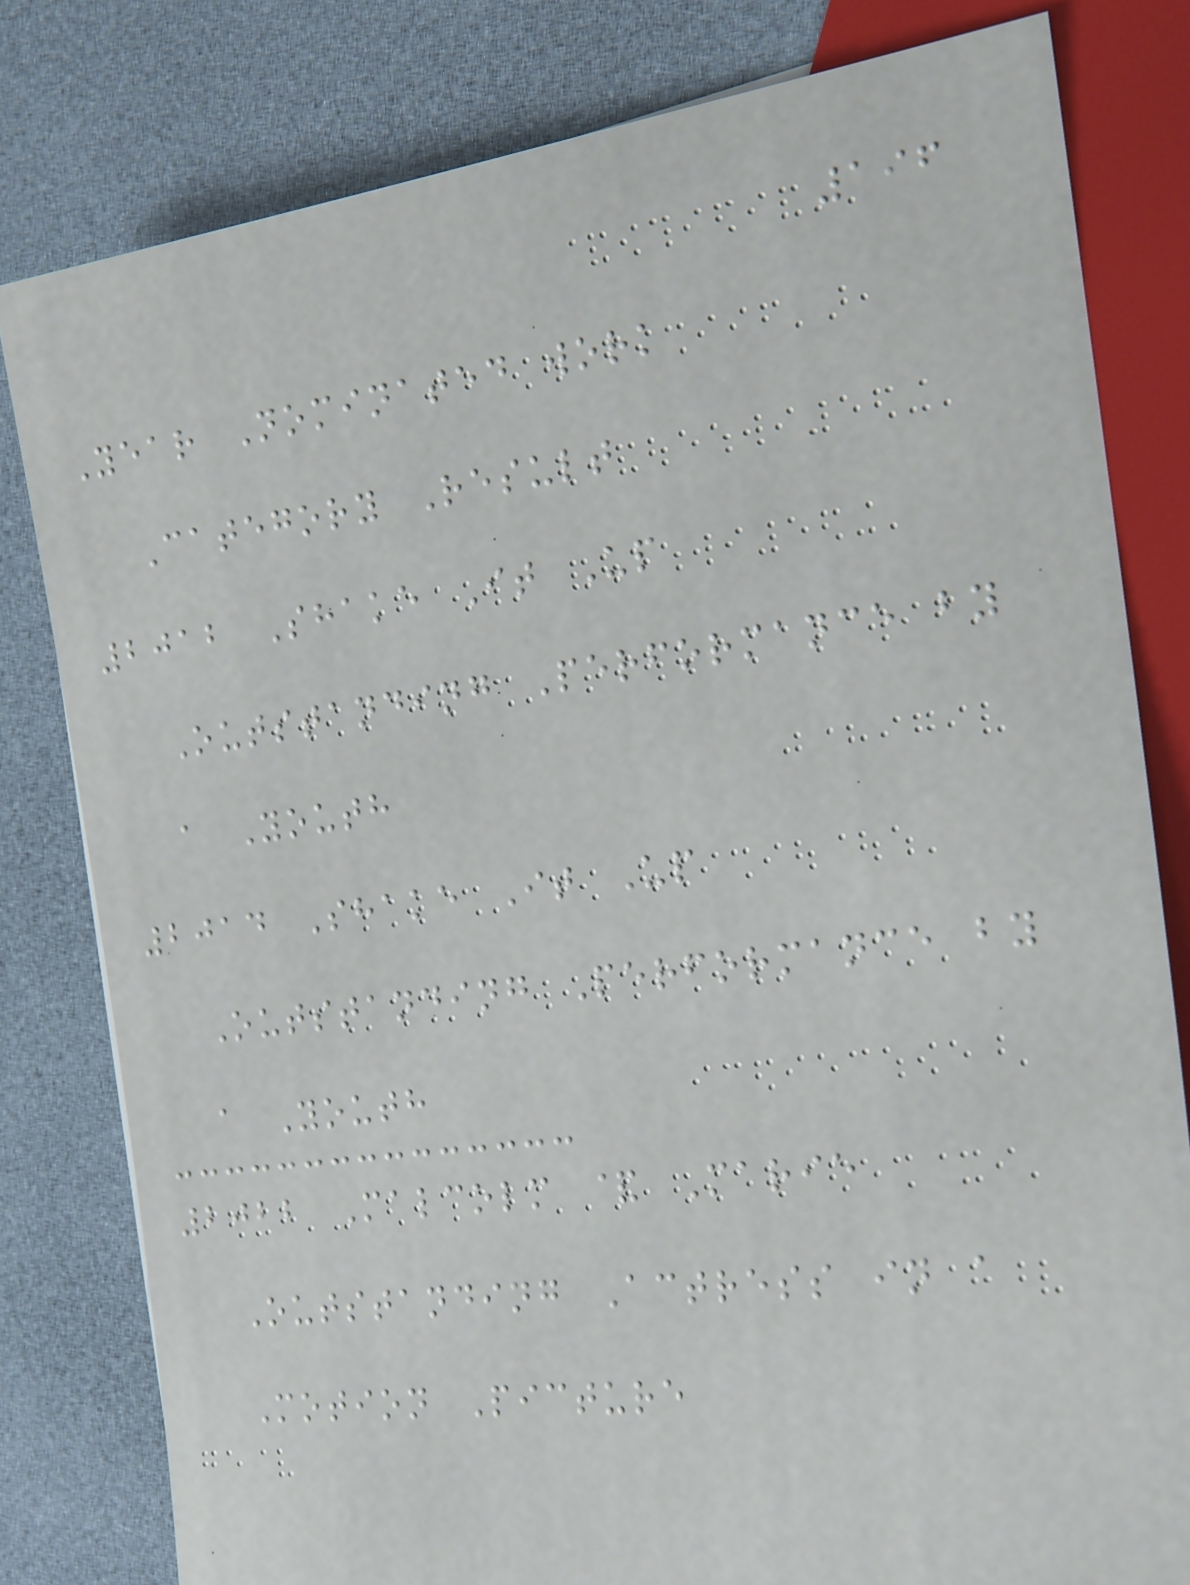196
Year Nominated work
Category Result
2012 Shake It Up
Outstanding Performance by
a Youth
2014 Shake It Up
Outstanding Performance by
a Youth
2022 Malcolm & Marie
Outstanding Actress in a
Motion Picture
